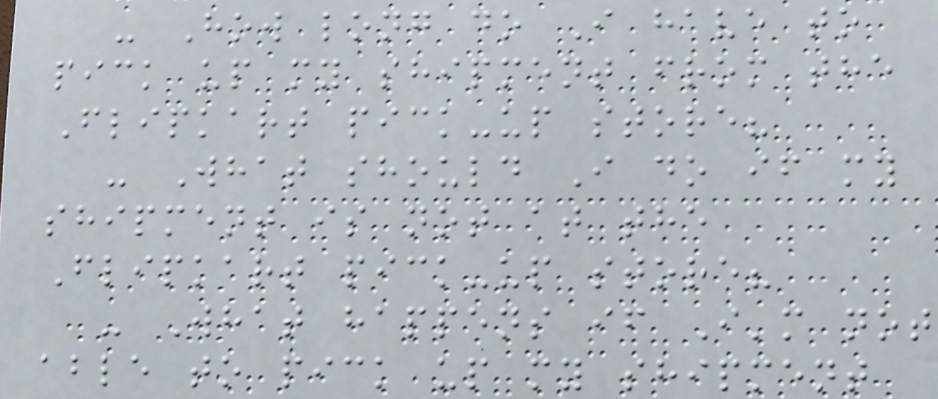- How long do I have to
pick up my shipment from the
Flipkart pick-up store?
- What should I do if my
shipment is not at the
Flipkart pick-up store?
- What happens if I'm not
able to pick up my shipment
